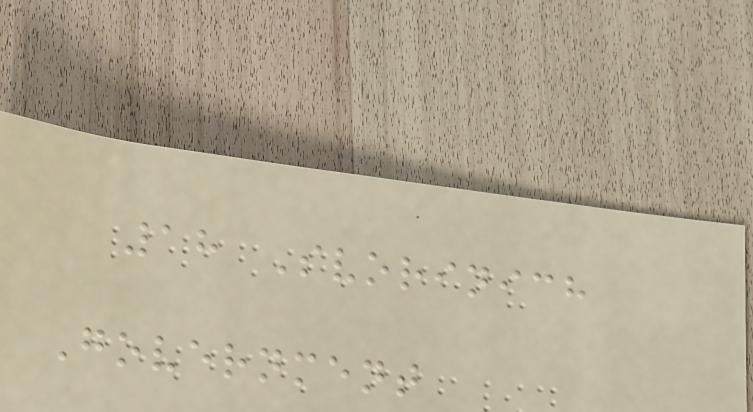18 Svorinich
Government
